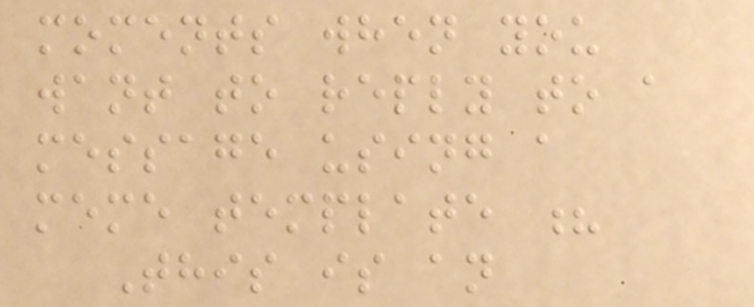moments when you
want to reply to a
message using a
meme template ?
This is an
